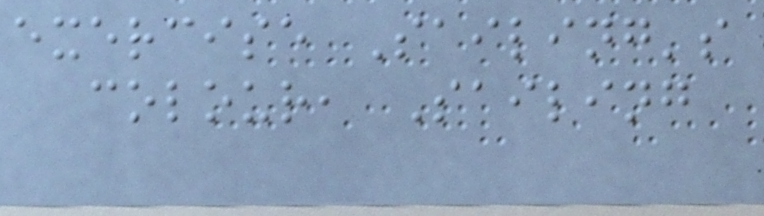exercise Sailing's
colour, Sailing
